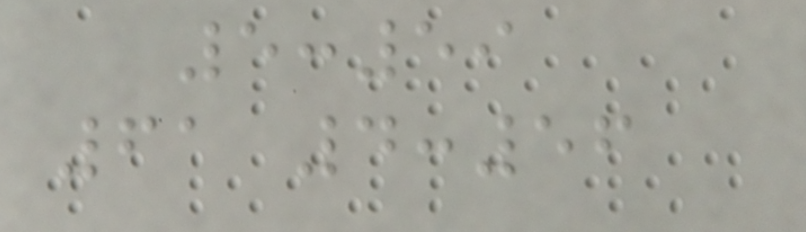5:59
61 4:56
